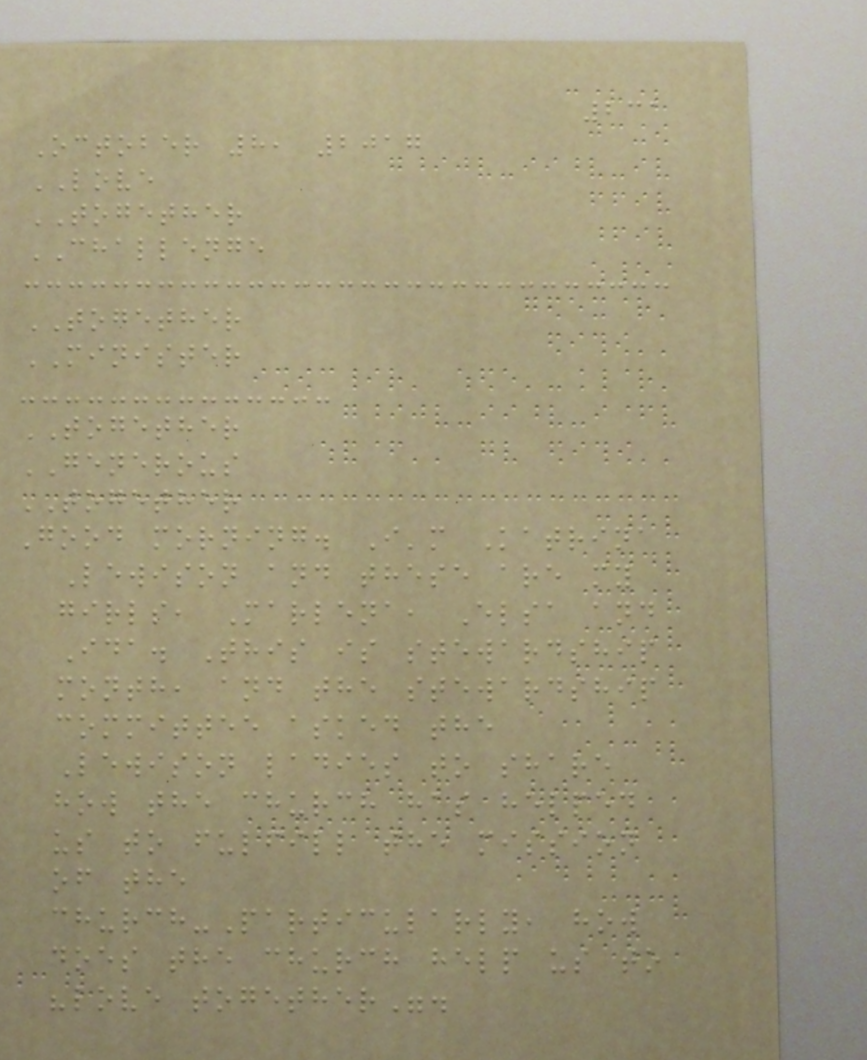231
October 8, 2017
LOVE
TOGETHER
CHALLENGE
TOGETHER
MINISTER
TOGETHER
GENEROUS
TOGETHER
Good morning. I'm Katrina
Lewison and these are my
girls, Marlena, Elsa and
Ida. This is stewardship
month, and the stewardship
committee asked the
Lewison ladies to share
how the church has helped
us to fulfill the mission
of the
church-Particularly, how
does the church help us to
"love together".
